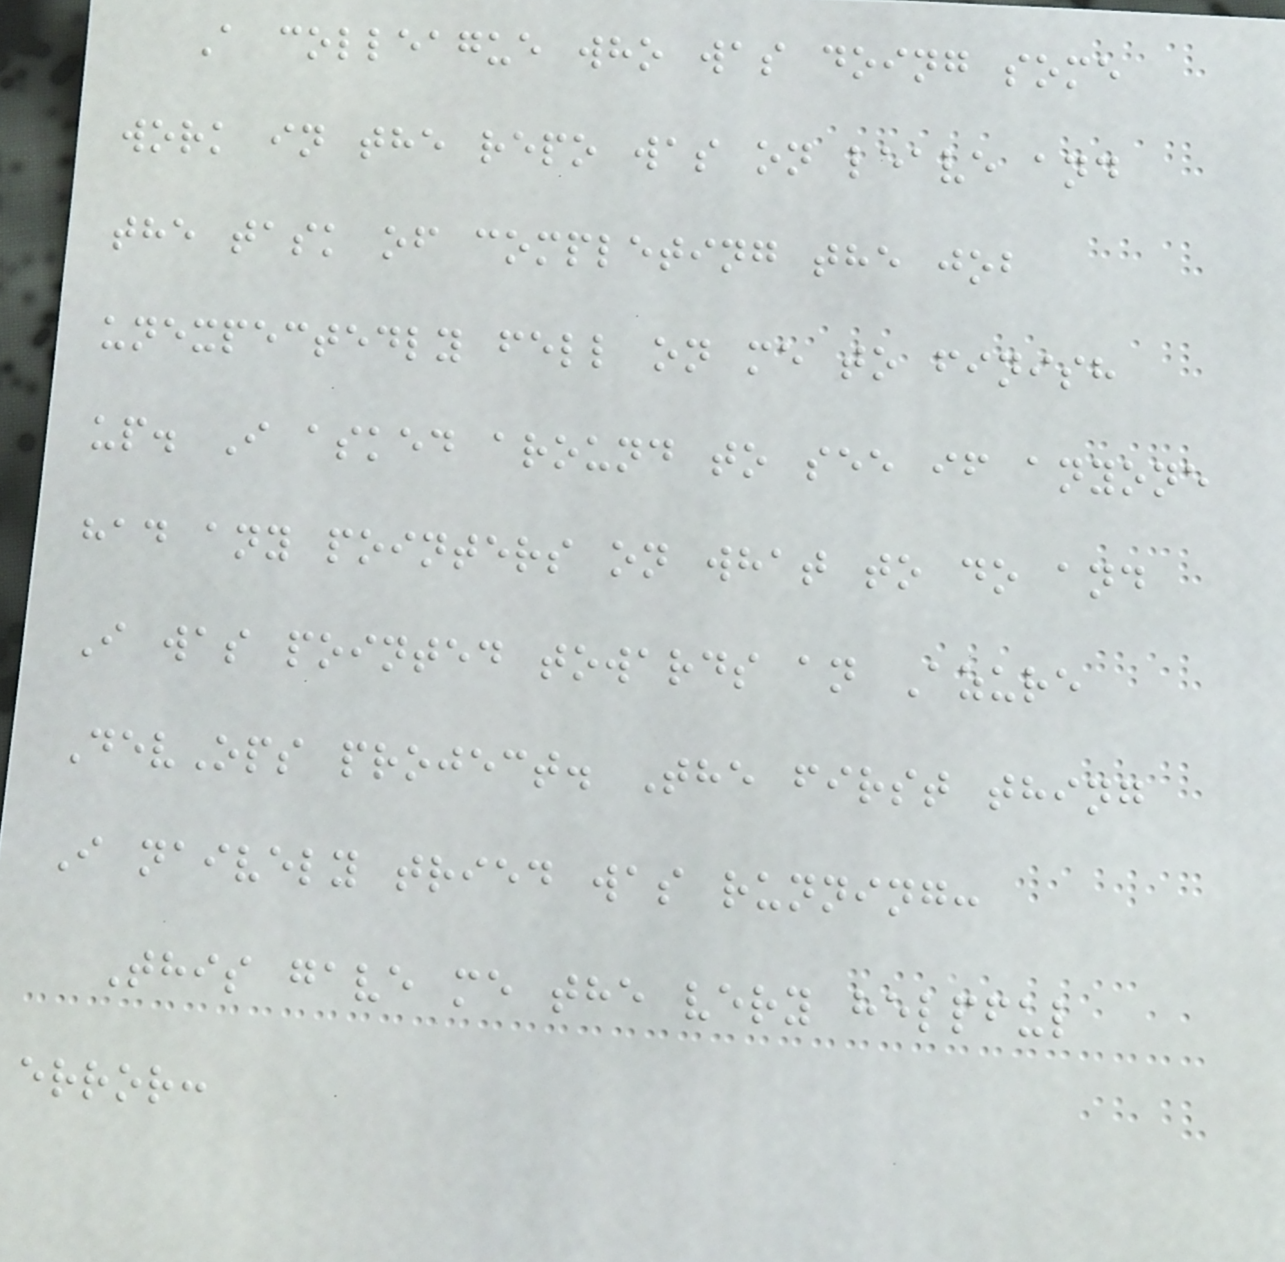A colleague who was doing some
work in the repo was on leave and
the task of completing the job
unexpectedly fell on me to finish
up. I asked around to see if anyone
had any pointers on what to do and
I was pointed towards an Azure
DevOps project. The first thing
I naively tried was running:
This gave me the very helpful
error:
